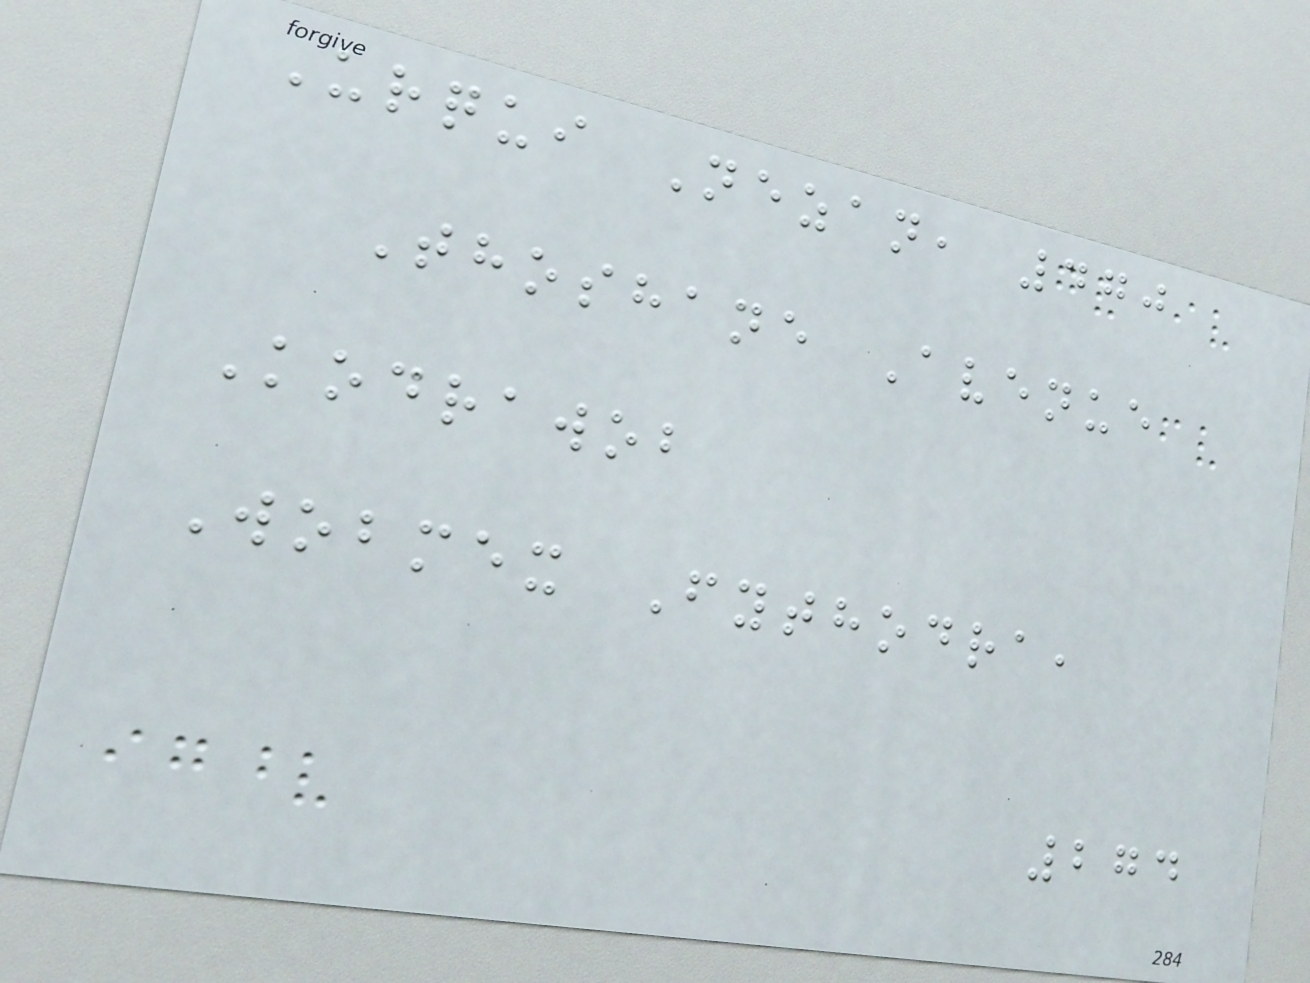Urqui Nezan, 470
Thoshane Avenue
Kodrawob
Wobmex Fythodra,
274
